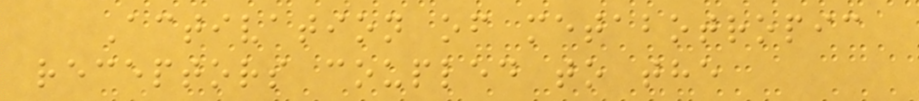Activation of metabotropic
receptors coupled to the
